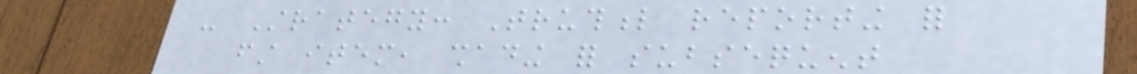- Strategy: Truthful reporting for
first item, shading for subsequent
